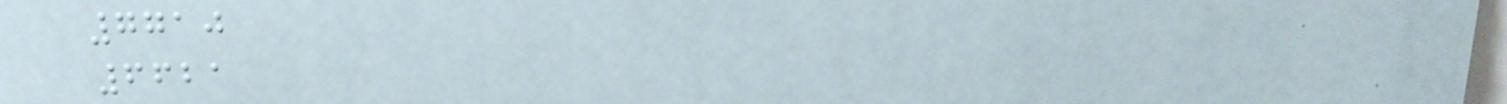7710
6621
